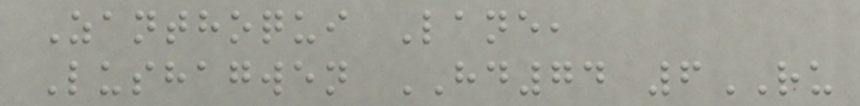Zanthoqui Lane,
Lushagwen HD74 6RU
